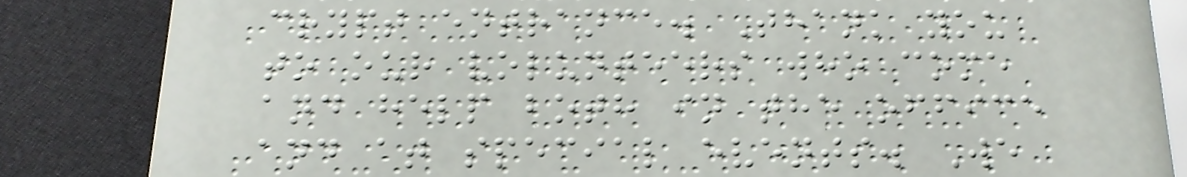crypt entrance. Thank you
to our volunteers who come
and help both in the office
and at special events. We
